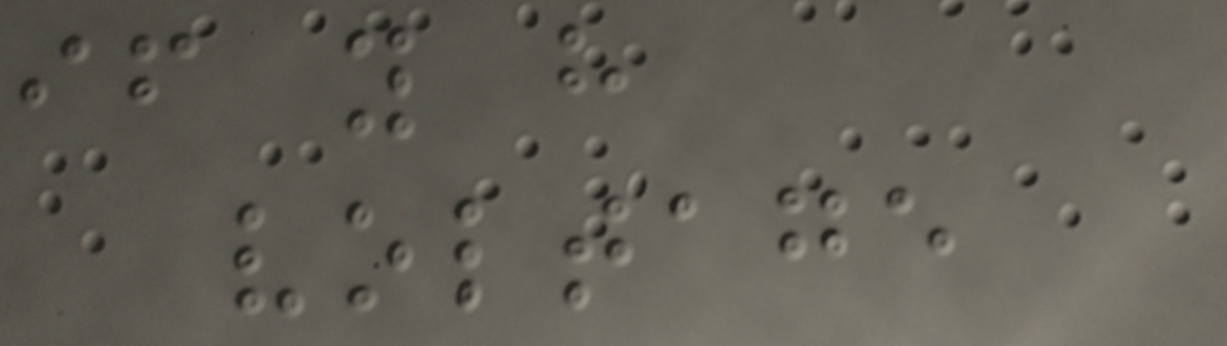if you have
voltage
